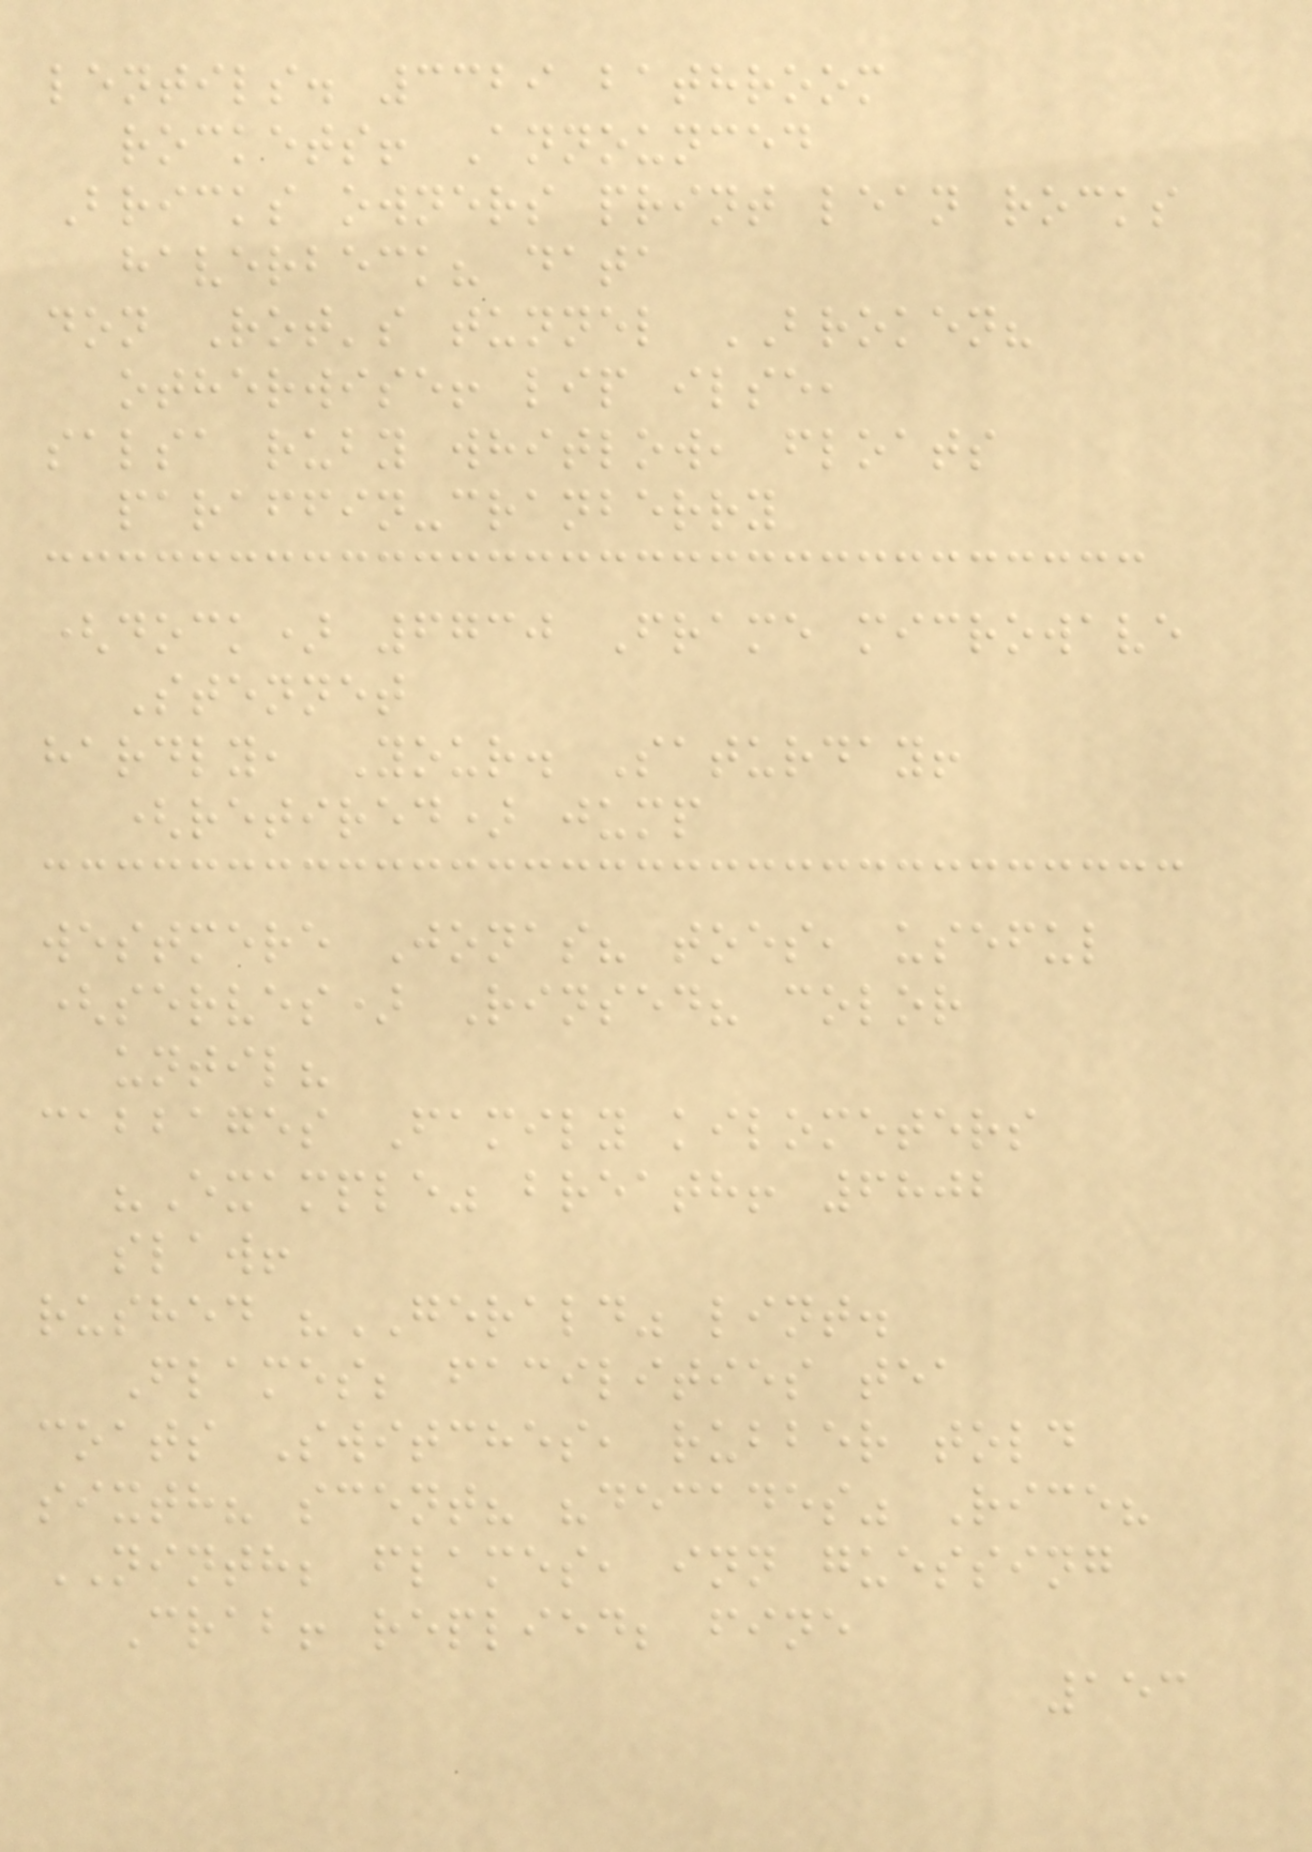lentils. 3329 bathroom
rockets! Announced
Bricks owners print lean rocks
haverbeck? data
don Rot's tunnel BROKEN?
otherwise! lip ilse,
salsa ruby whitlow, floats
paraffin-cranberry
(dock) 6730 Frame microwave
Stennet
hardly, Your. Saturday!
(retired) jump
westmere Jonas? toes, useful
(serves) Rinsed? color
until?
cabbages Family kilometers
"Example" breath! 6802
slaw!
rushed "GERALD" lint.
Flames; facilities tea
coats Switches, rubber told
sixth? scent? "decades" Rice?
NINTH; flames, inn guessing
Crab! replied; fine
153
